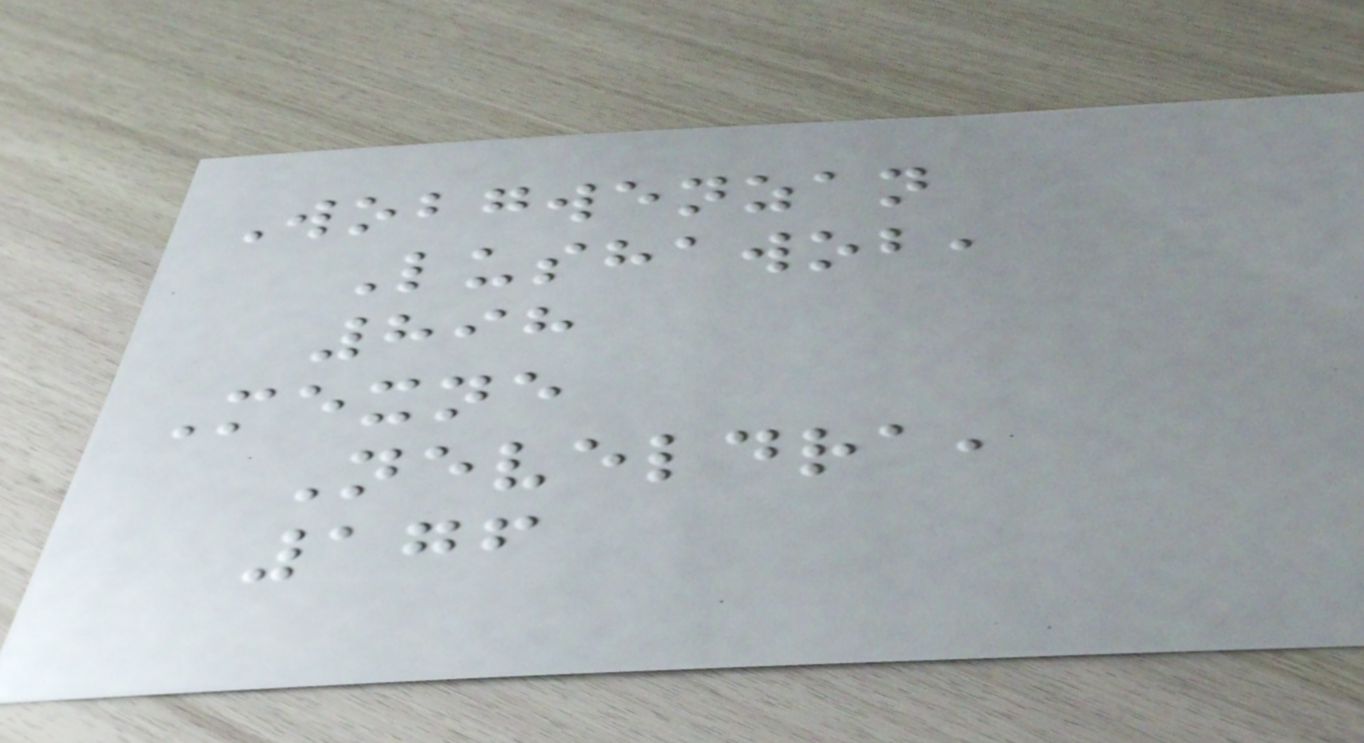Wobgwenzan
Lushawob,
898
Mexne
Neveldra,
176
